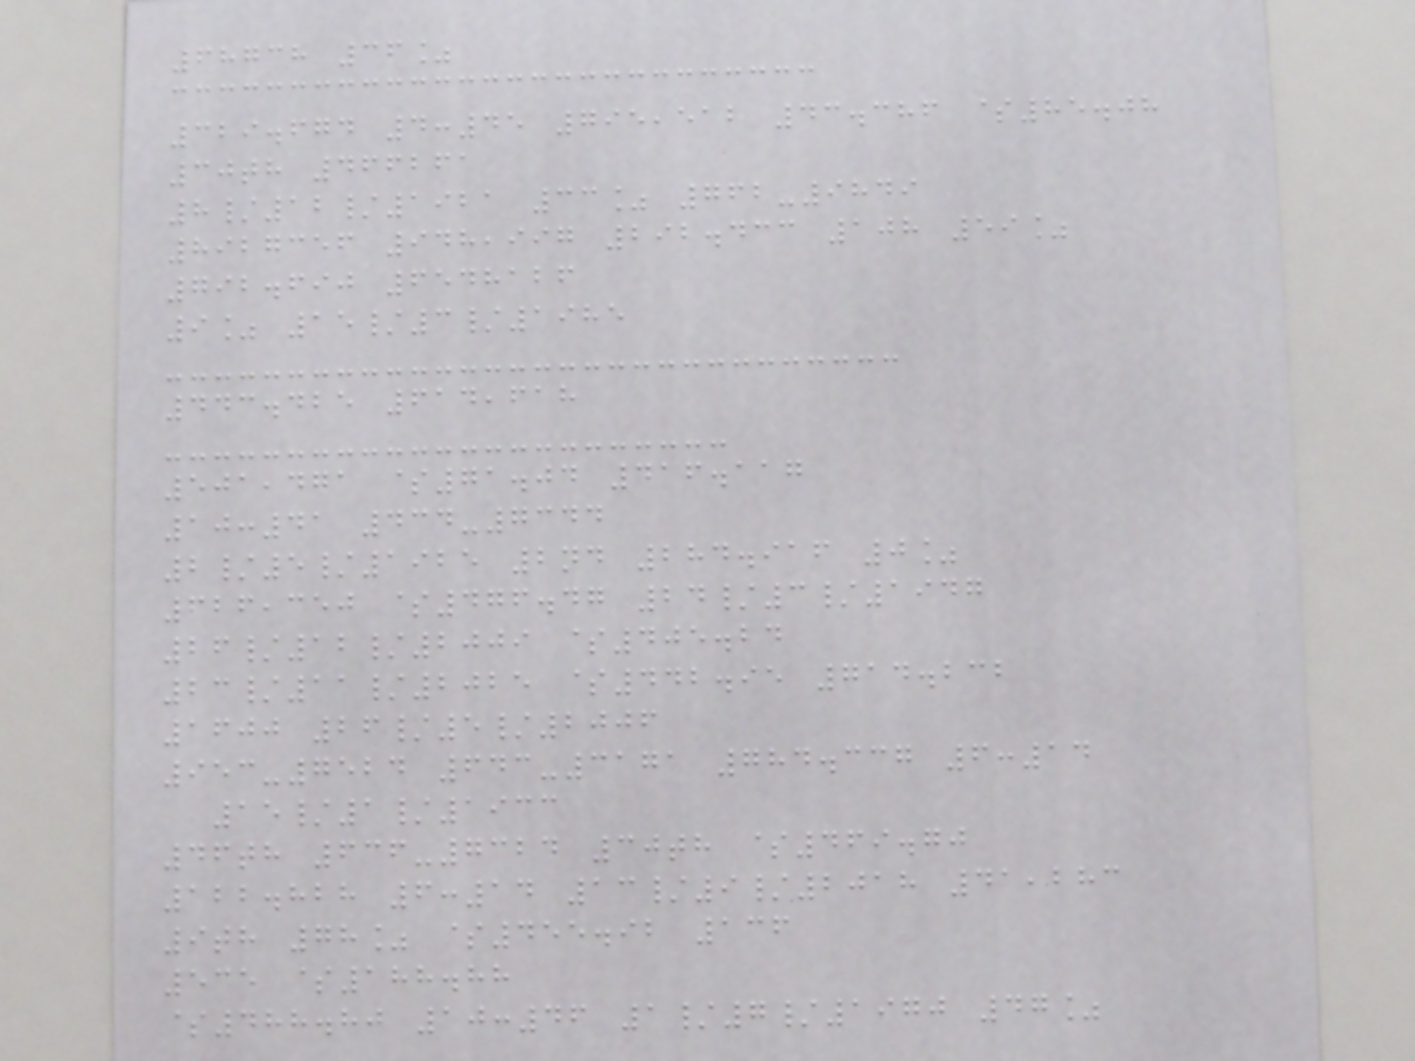68738 36%
329.674 4:45 795,512 43.386 $85.08
30th 466261
8/12/1921 33% 762-9849
8927356 948,997 292.433 108 59%
792.690 6548126
9% 15/3/1985
443.425 614,618
501,471 $71.04 416.117
10:41 434-7344
2/5/1925 2nd 284.916 0%
626,350 $476.47 24/3/1947
26/12/2009 $405.24
23/11/2025 $442.95 714.232
1600 26/5/2006
953-7524 643-3171 784.337 6:14
15/1/1933
46th 636-7324 30th $469.70
122.828 6:14 13/9/2018 41,283
9th 78% $455.92 136
535 $188.88
$488.80 10:46 1/7/1970 47%
